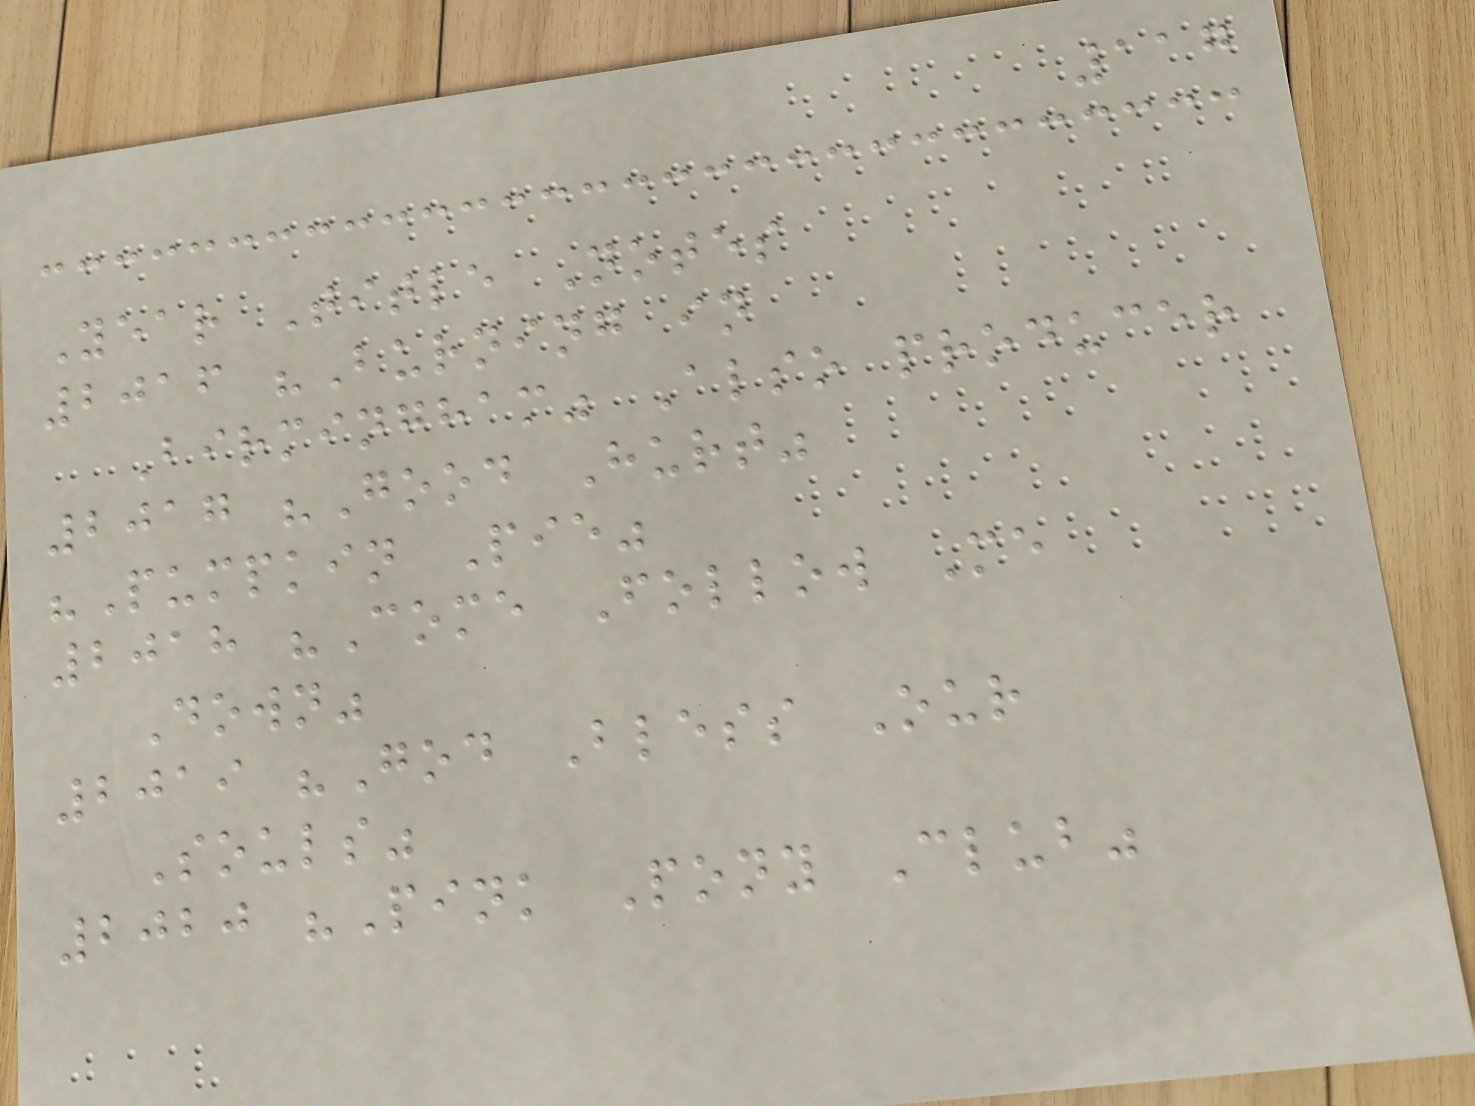117
Year Title Notes
2016 "Burning in
Birmingham" Also producer
2017 "Good Hurt"
"Pumpkin Pie"
2018 "Come Follow Me
Down"
2019 "God Bless Our
Souls"
2020 "Pink Pony Club"
